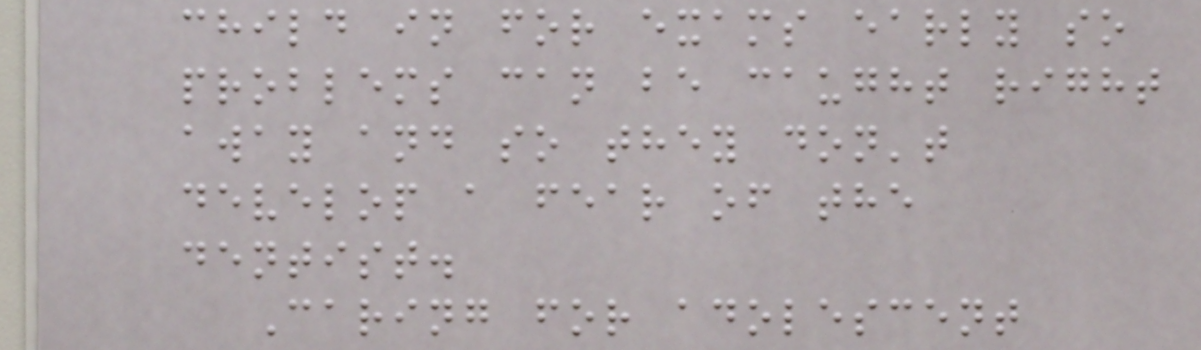child in for exams early so
problems can be caught right
away and so they don't
develop a fear of the
dentist.
Caring for adolescent
